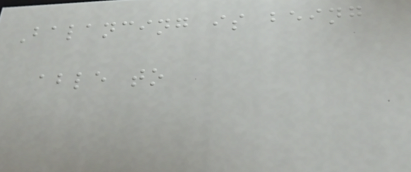Balancing is being
able to
